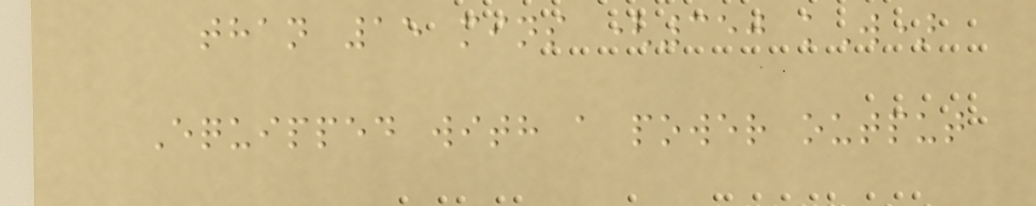than 15 mins (350 kW)
Equipped with a power output
